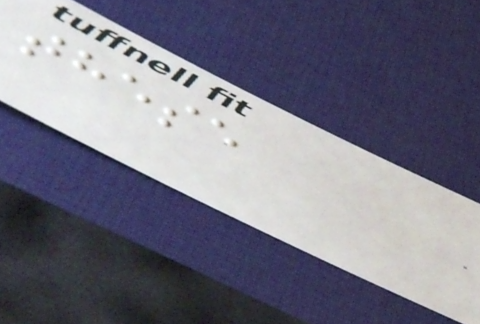these
